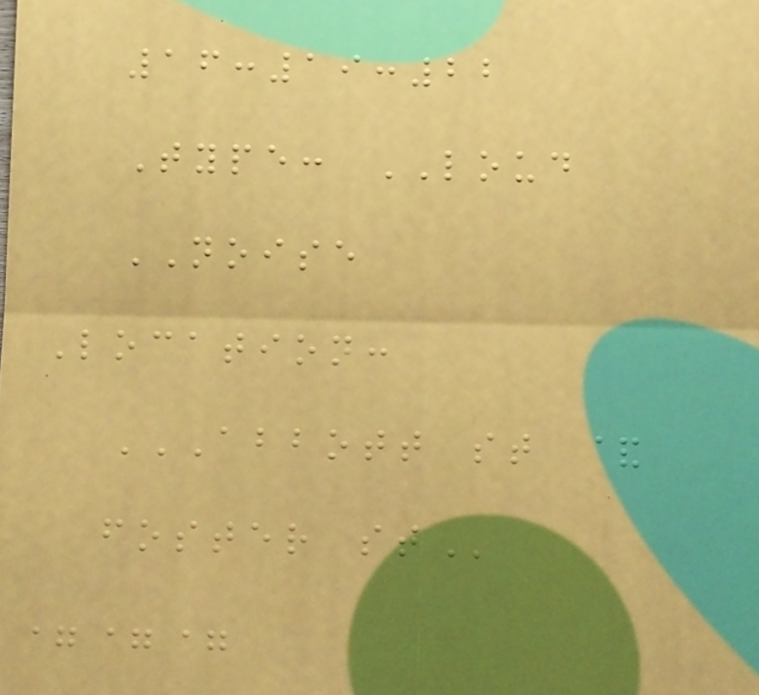16:19:22
Type: LOUD
NOISE
Location:
ABBOTT ST &
FOSTER ST
===
